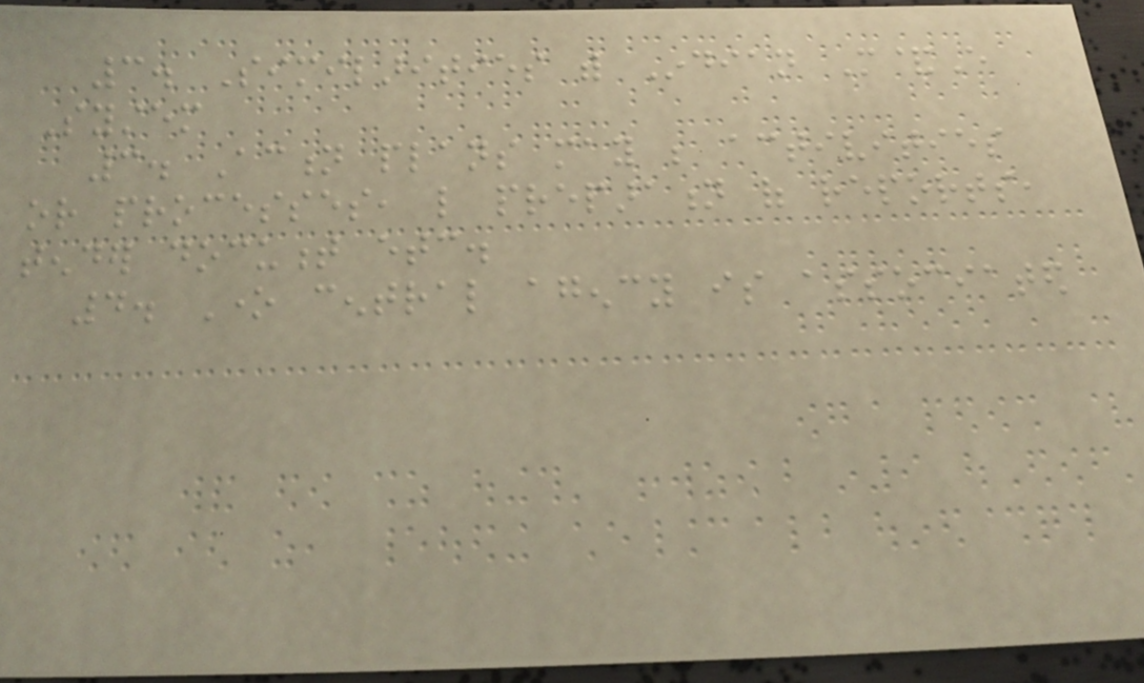3. Similarities with Indian M&E
System
3. Action plans may be activities
or processes, like preparation of reports,
tender document etc.
4. One central agency is associated
